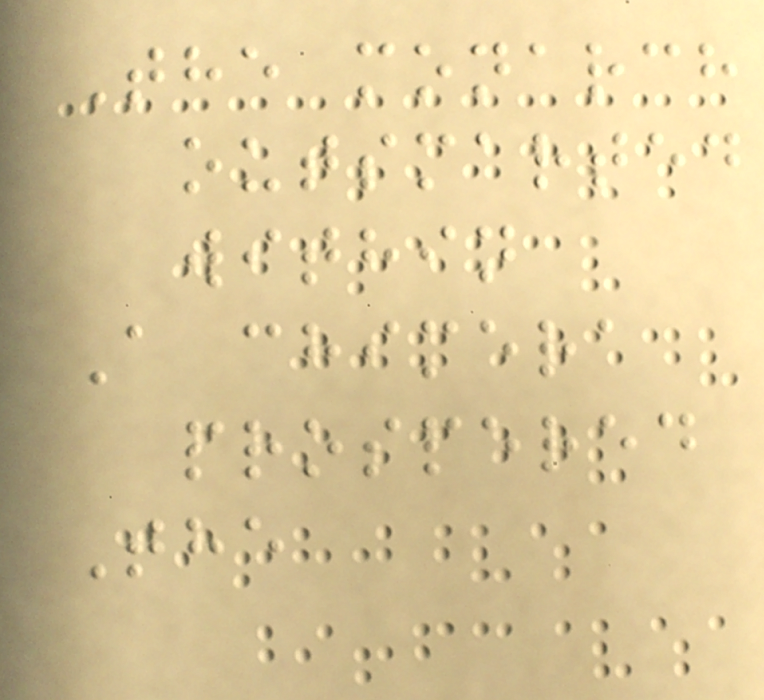The monarch
outsmarted
within
A chimera
prospered
The
